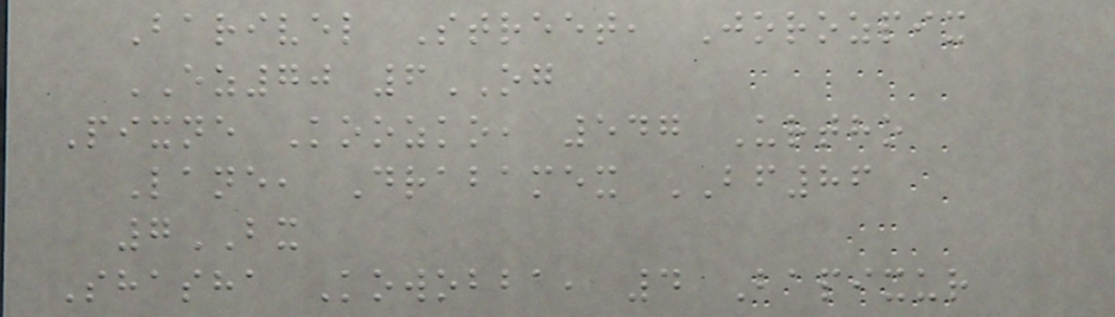Barivel Street, Jorozpix
EZ70 6OG
Pixne Koozko, 547 Urtho
Lane, Drabamex BF86
7BX
Shasha Kowobba, 4 Bapixur
